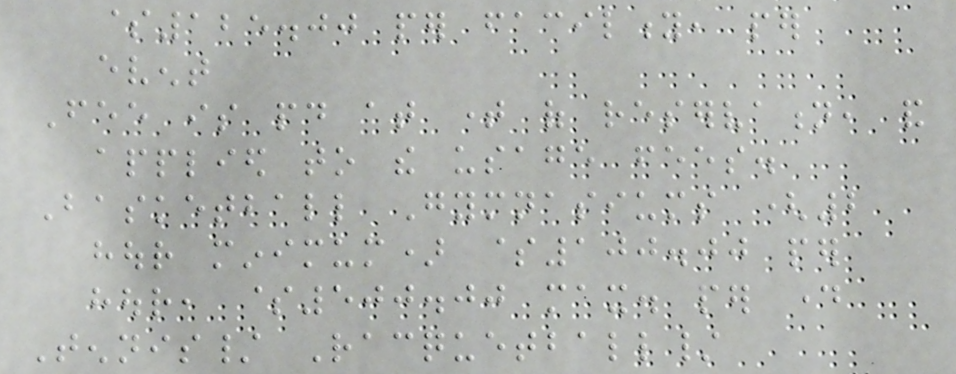$125.00 per facility, per
event
Fee is paid at time of reservation, and
applied to the usage fees.
Basketball Gymnasiums (2
hour minimum) $100.00 per
hour, $500.00 max. per day
Tennis/ Racquetball/
